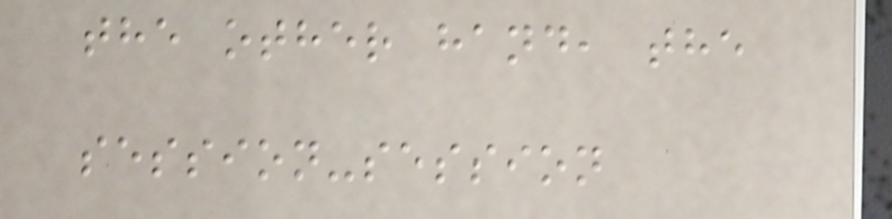the other hand, the
session-session
